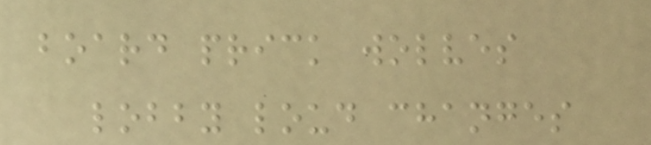board prick wolves
lobby loud changes
